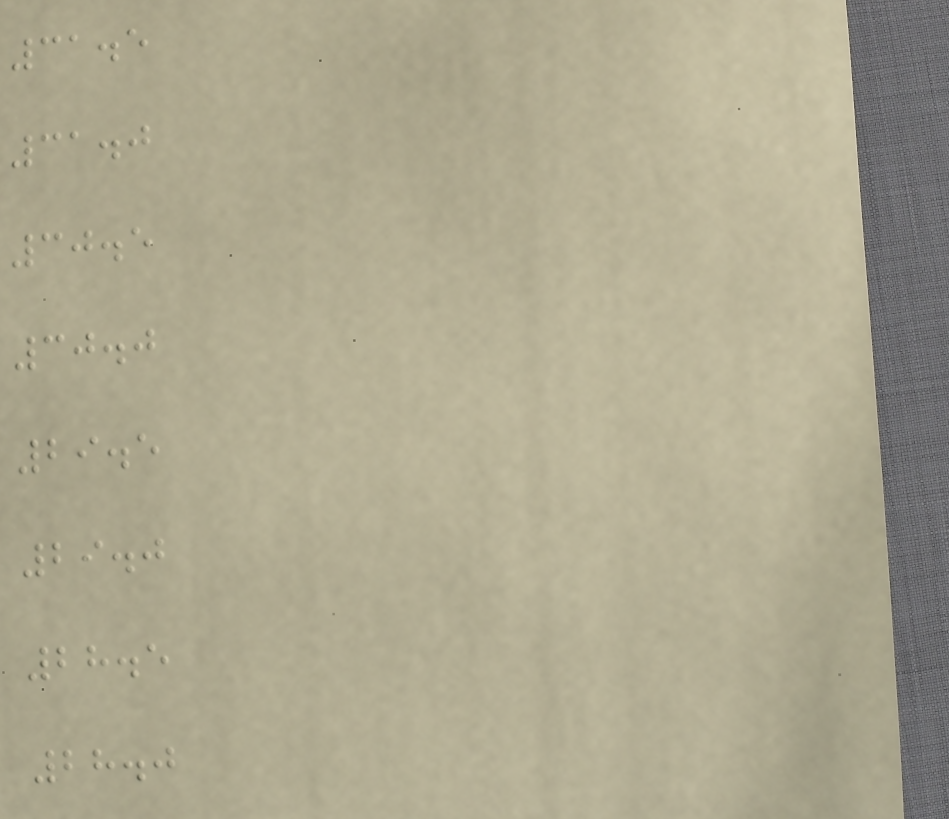31.5
31.0
30.5
30.0
29.5
29.0
28.5
28.0
